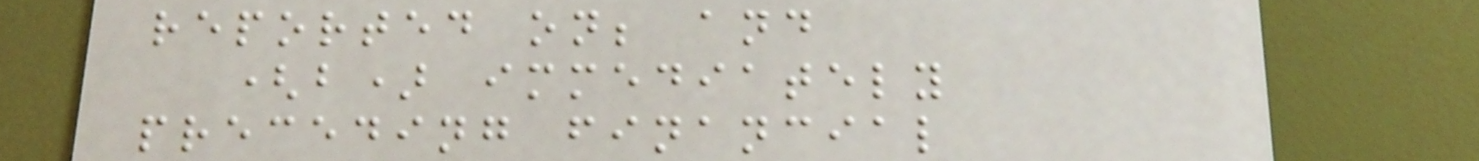reported on; and
(b) immediately
preceding financial
